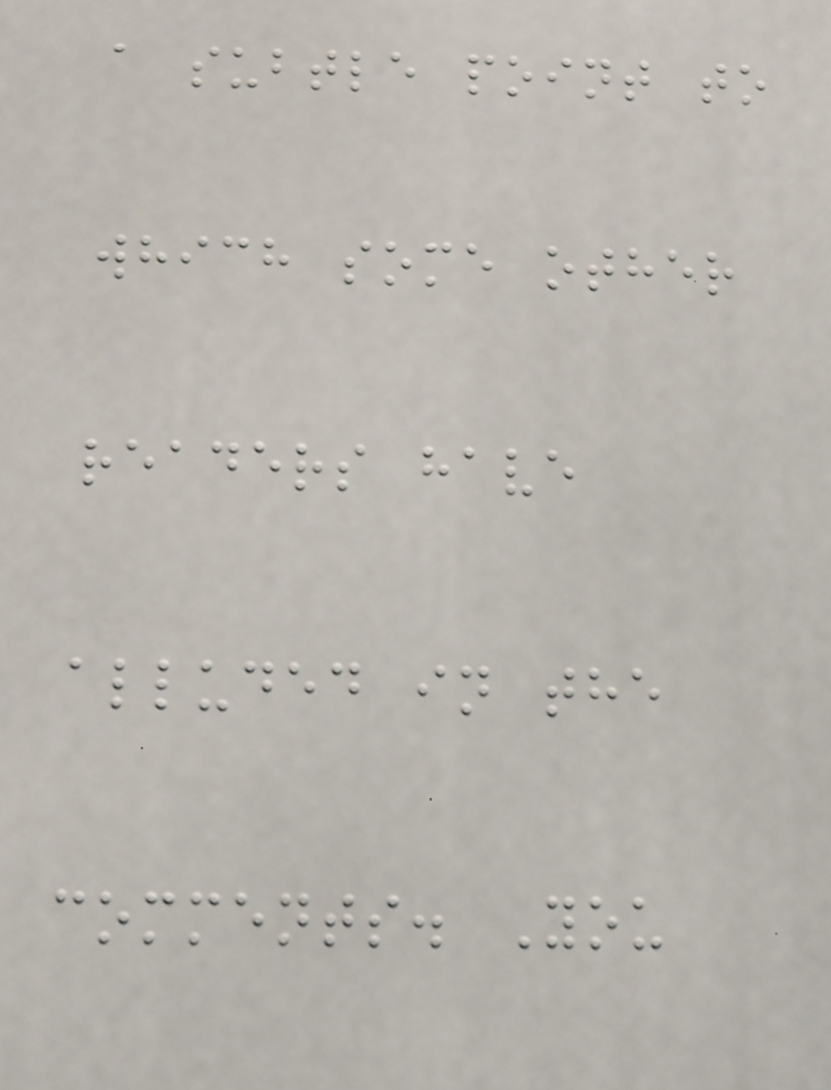a subtle point to
which some other
readers have
alluded in the
comments. You
